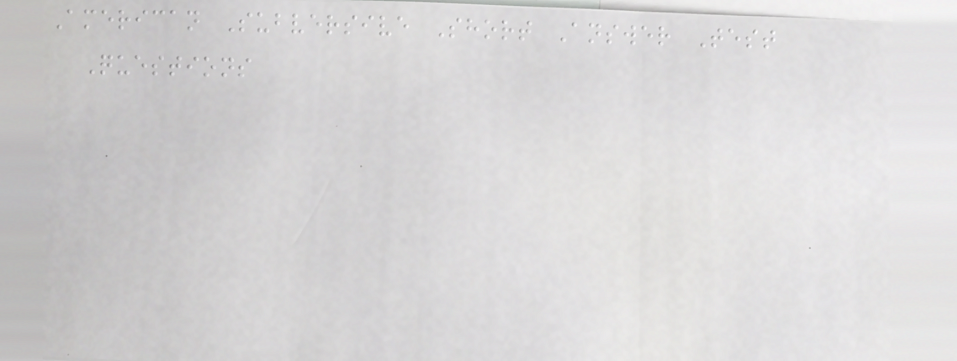American Subversive Short Answer Test
Questions
